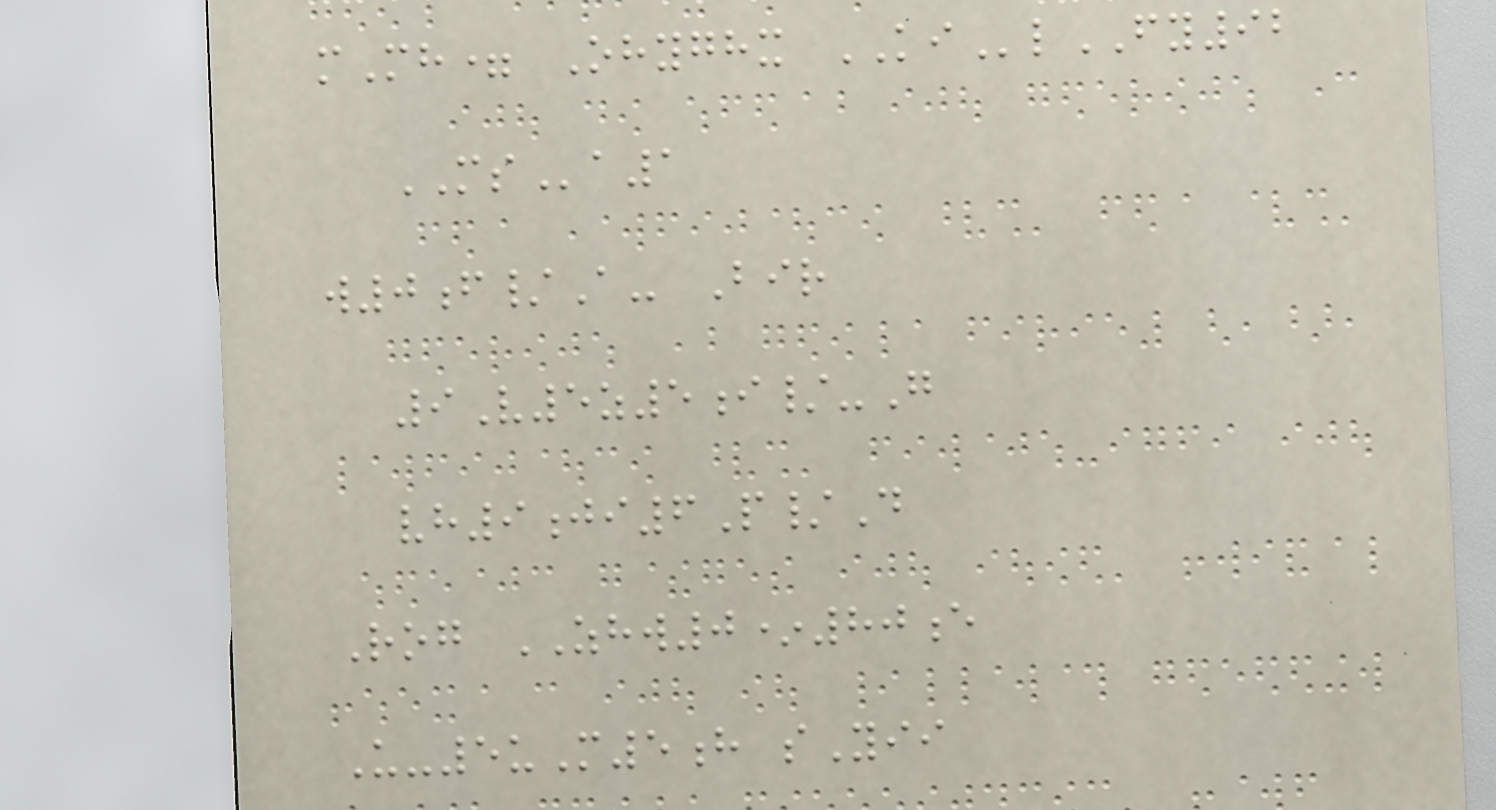mMh= Ohyghx KIlFY92
MSa1
w0f/A- Bir
9V5z5i/-G
vh9ji6P/D
Rog ZHW0*80e
U-5uM5h sYii
